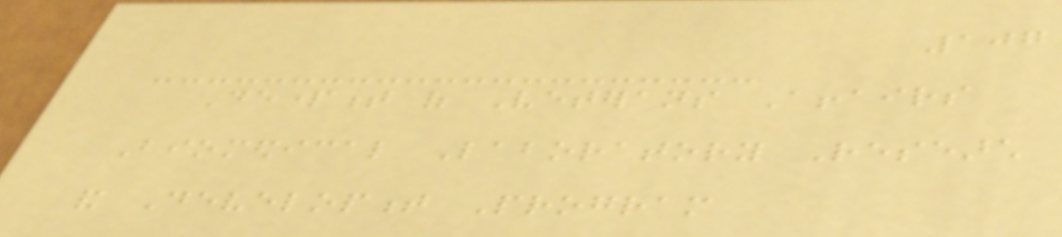107
Department of Veterans Affairs
Biomedical Laboratory Research
and Development Program
